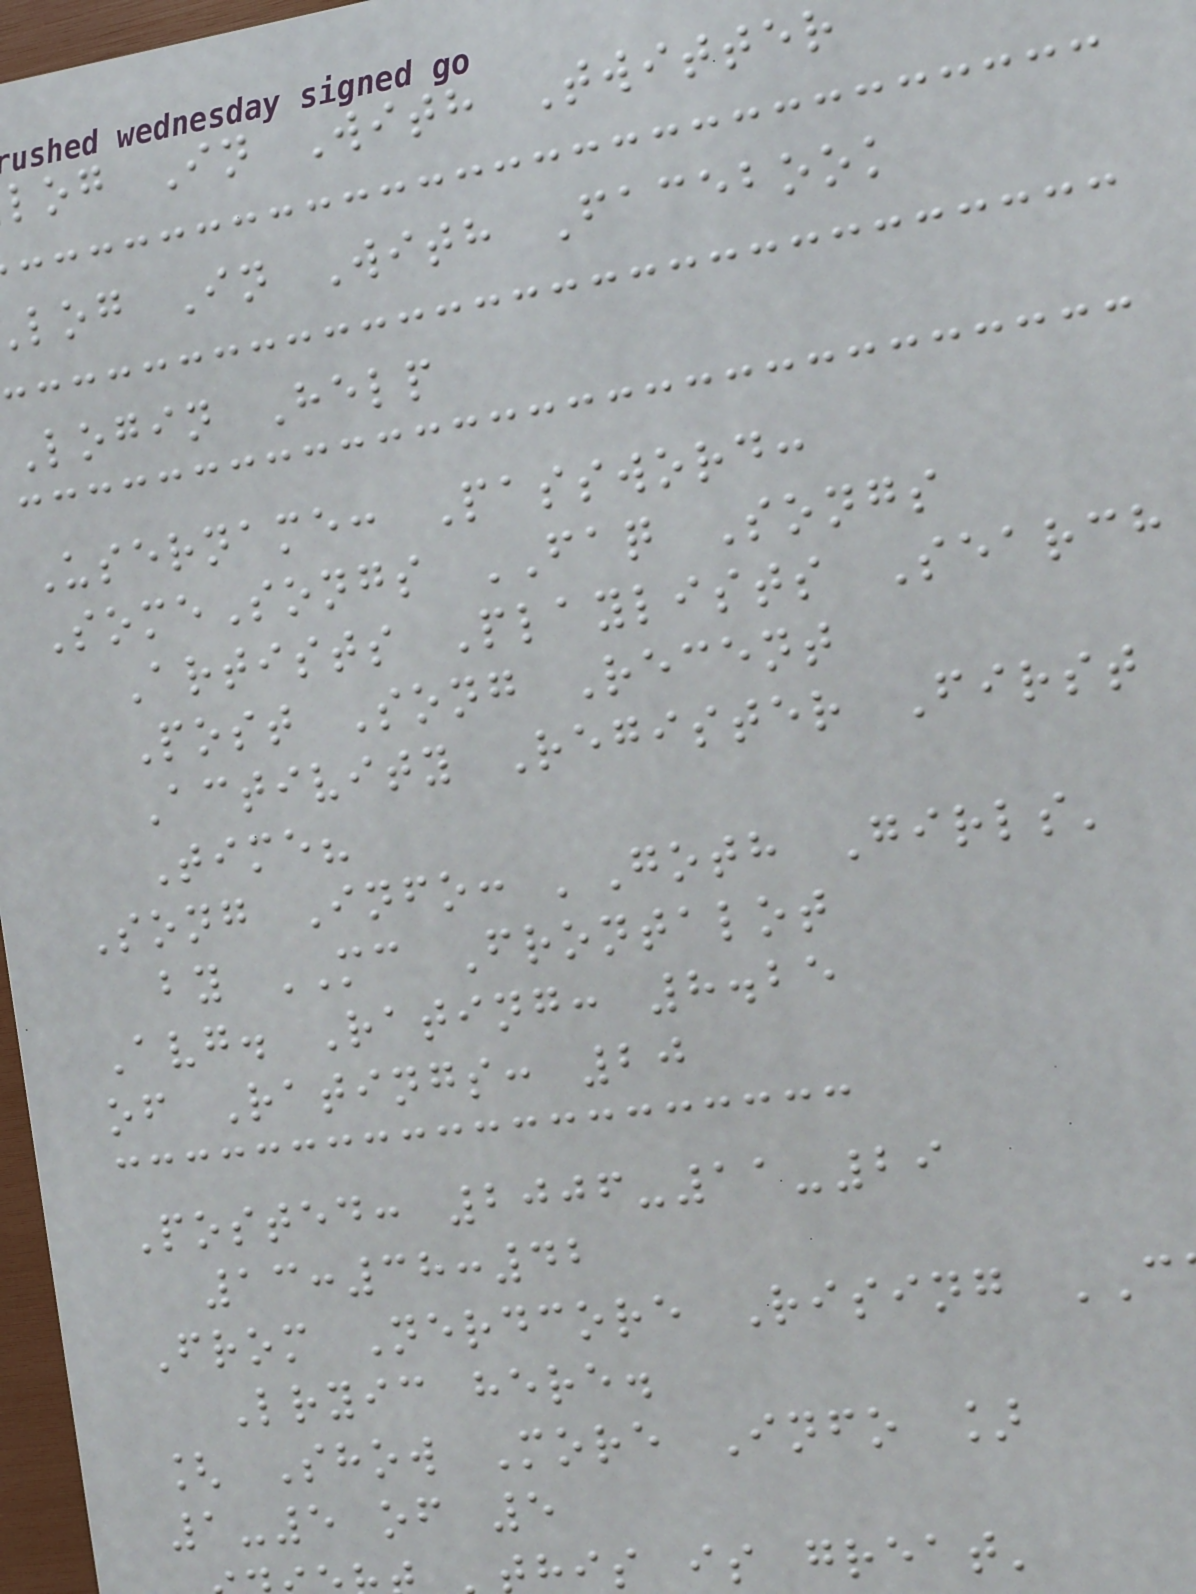log In With Twitter
log In With Facebook
Login Help
Username: Password:
SomeSongs FAQ Songs
Artists Playlists Search
Post Song Recent
Activity Register First
Time?
Song Info: 'Goth Girls'
by MC Frontalot
Avg. Rating: 8.25
of Ratings: 20
Posted: 2006-11-29
13:38:42
From Nerdcore Rising
Lryic here.
[ Show More Info ]
1-5 of 5
his is great'
